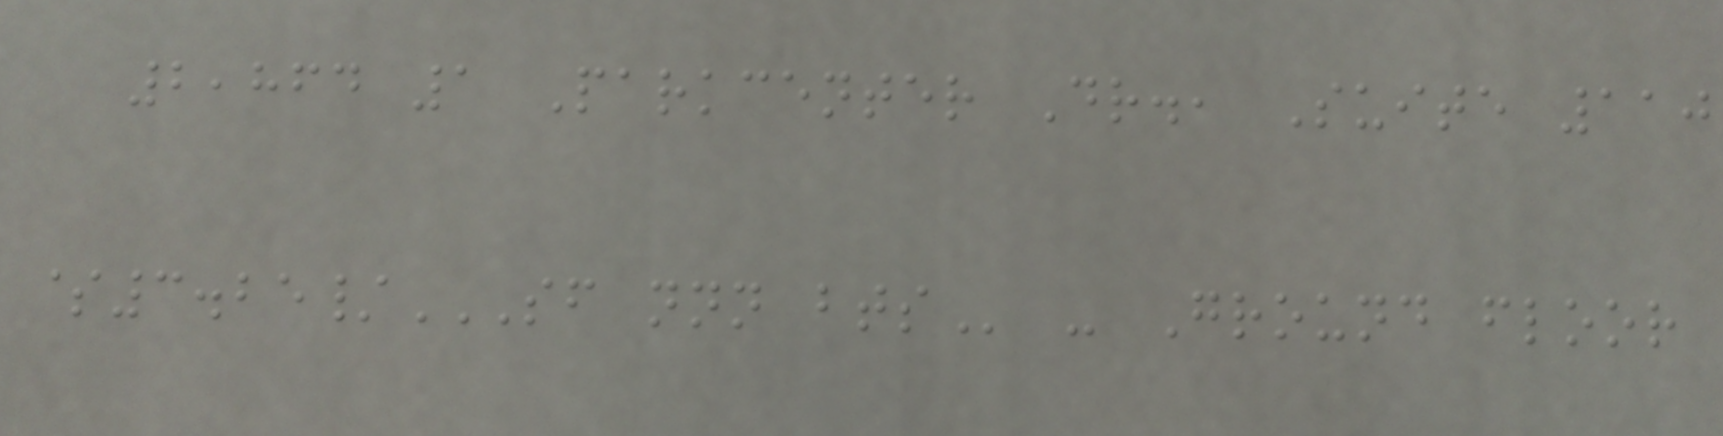2,864 1 Parkcenter Dr., Suite 110
$3.25/SF NNN BTS - Ground floor
